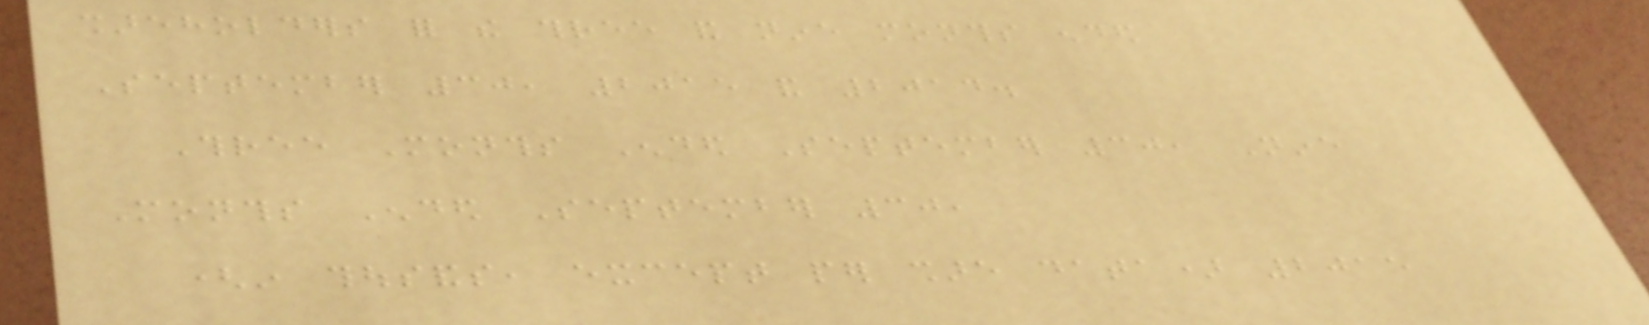shareholders for the three and nine months ended
September 30, 2015 and 2014.
Three Months Ended September 30, Nine
Months Ended September 30,
(in thousands, except per share data) 2015
